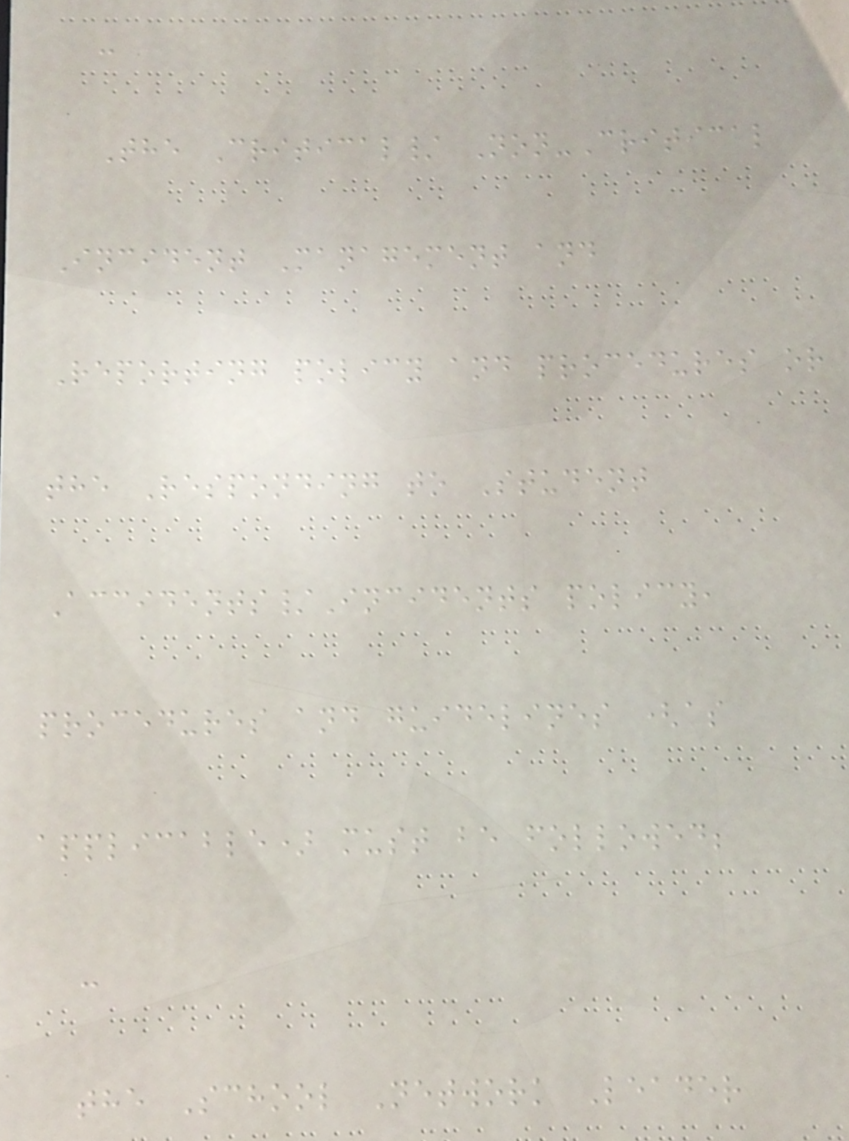-
The Critical/ Non-Critical
Incident Management and
Reporting policy and procedures or
the Responding to Student
Accidents/Incidents policy,
procedures and guidelines (as
applicable) must be followed;
-
the School Network Leader
